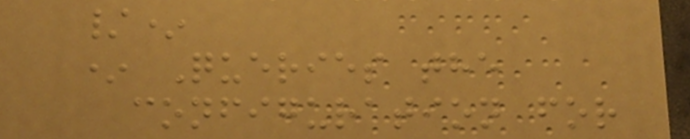/*
* Queries the
configuration for
